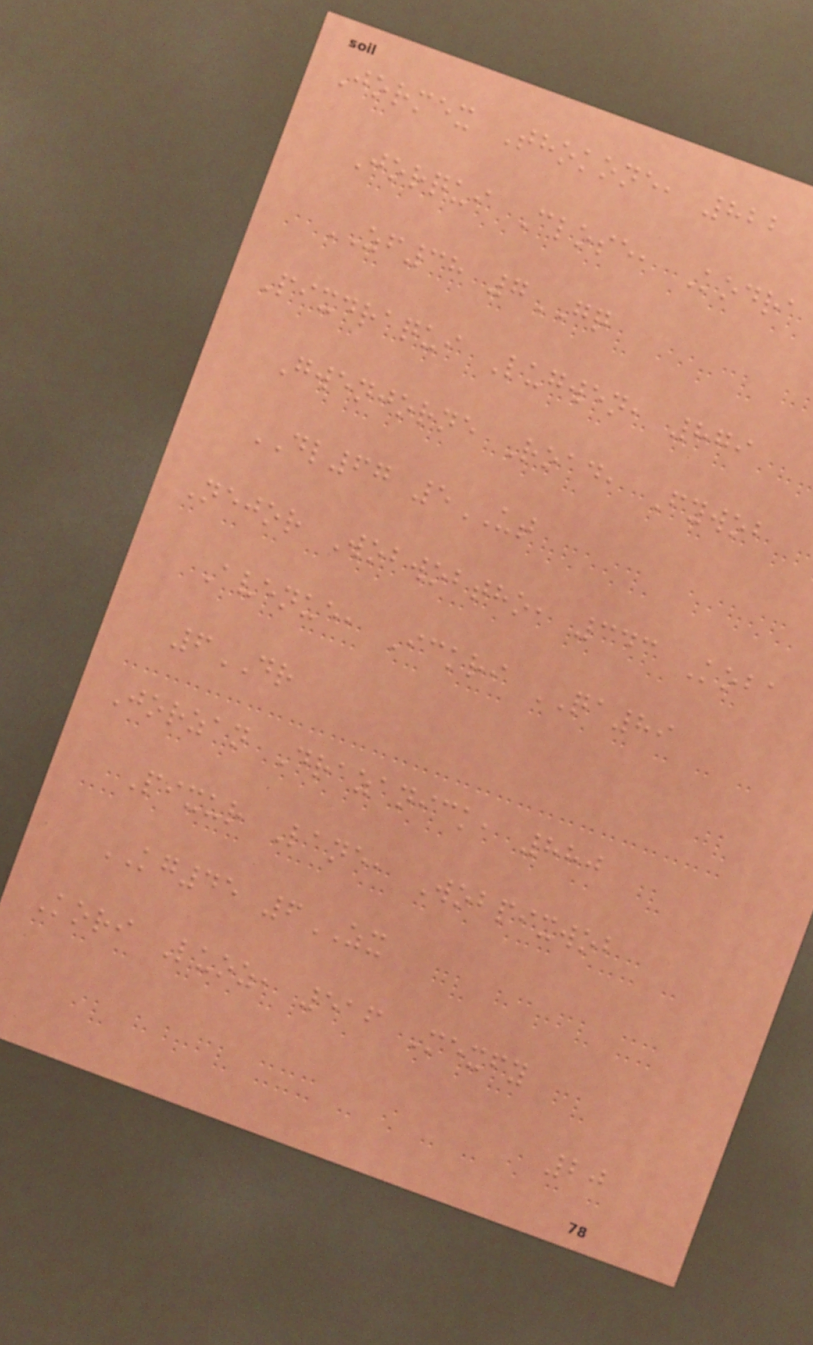Jormex Thokone, 822
Jorqui Close, Kodra
ZF38 7GQ
Pixdraqui Lugwen, 879
Gwenjorne Road, Fywob
DL67 5UT
Nejor Wobwobtho, 343 Koba
Avenue, Ickri QA89
6DR
Jorzan Drazanick, 880
Pixur Lane, Wobpixwob
KG45 6ZX
Kori Luoz, 516 Mexfy
20
